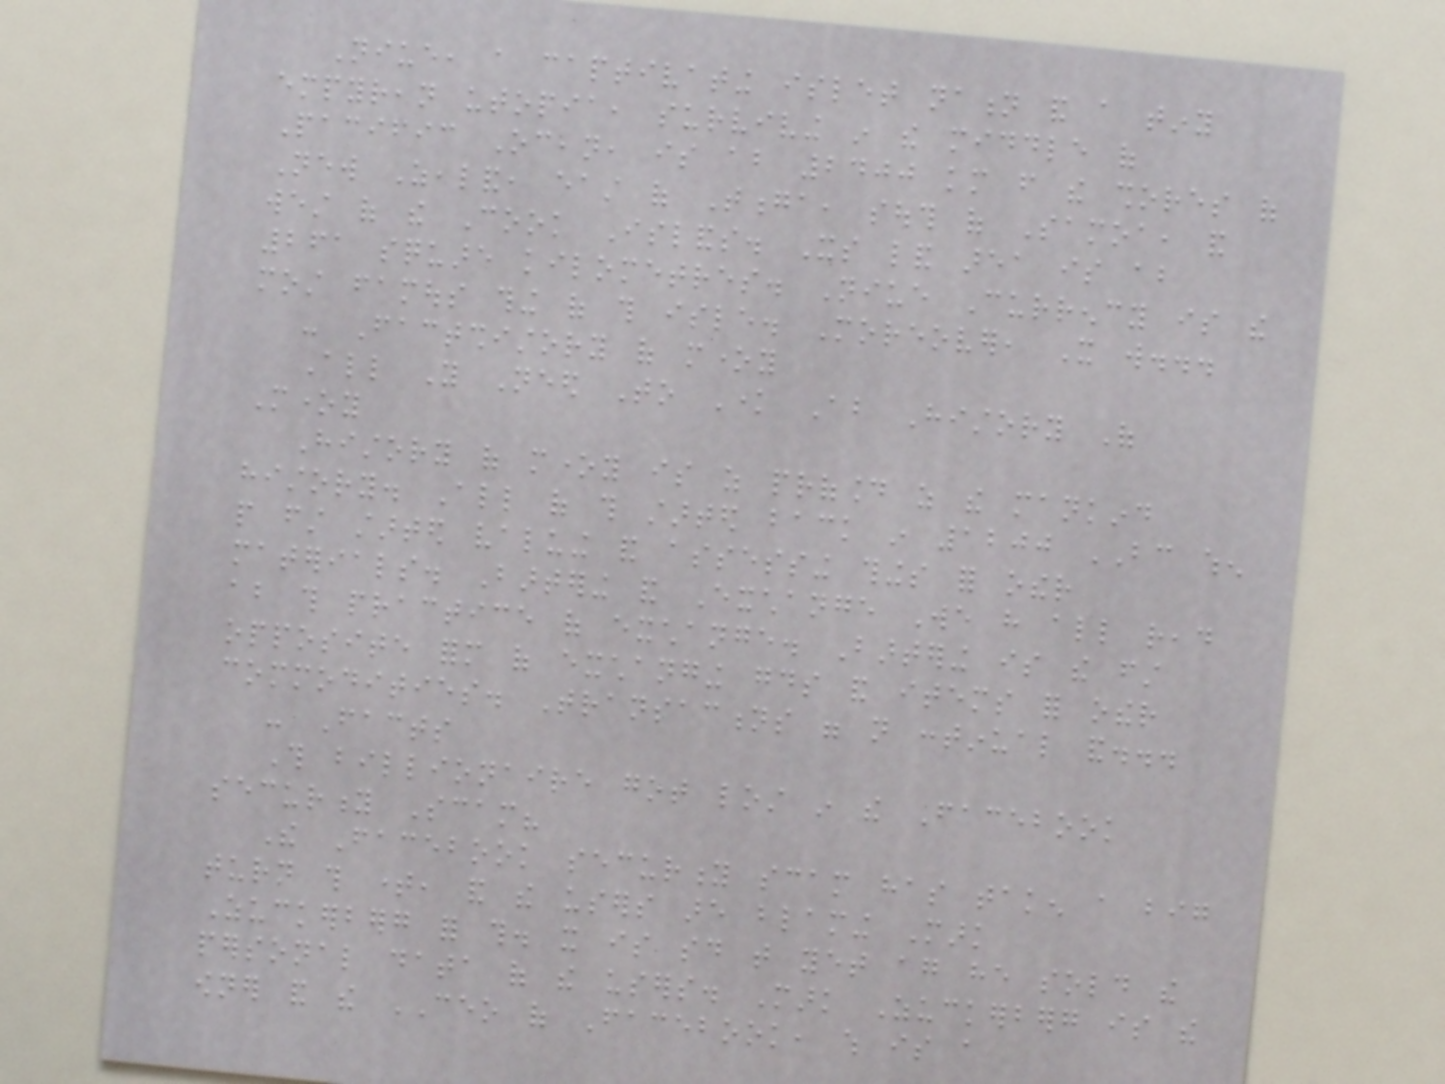Niue, a captivating islet nation and a tiny
empyrean utopia, surviving in the middle of
Pacific Ocean, is about 2400 km from the shores of
New Zealand, east of Tonga, south of Samoa, and
west of the Cook Islands. Its land area is about
261 square kilometres. Niue Currency is the
most famous thing of this isle. Moreover, It will...
- Factshistory of money
All You Need To Know About History Of
Money
History of money is as profound as the mankind
history. All of this started back in 1200 BC when
people first started valuing and assessing things for other
materials. Bartering and Exchange We have all read
about this practice of exchange. Bartering is the first
opposite form of exchanging goods and items for other
commodities. Transactions were not continual and...
- Facts
This billionaire got lost in the Facebook
security Scam?
The Facebook security scam has taken a big
turn this time, and the users are blaming Mark
Zuckerberg for this. it is said that yet again he sold the
personal data of the users. Mark Zuckerberg is the
owner and the CEO of Facebook, which is a
